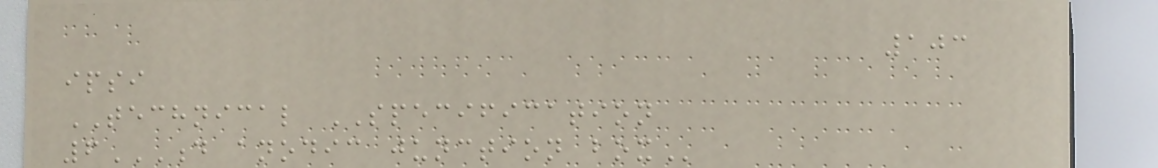103
ipsi
TECHNICAL SPECIFICATION
6D ANODIC JUNCTION BOX
